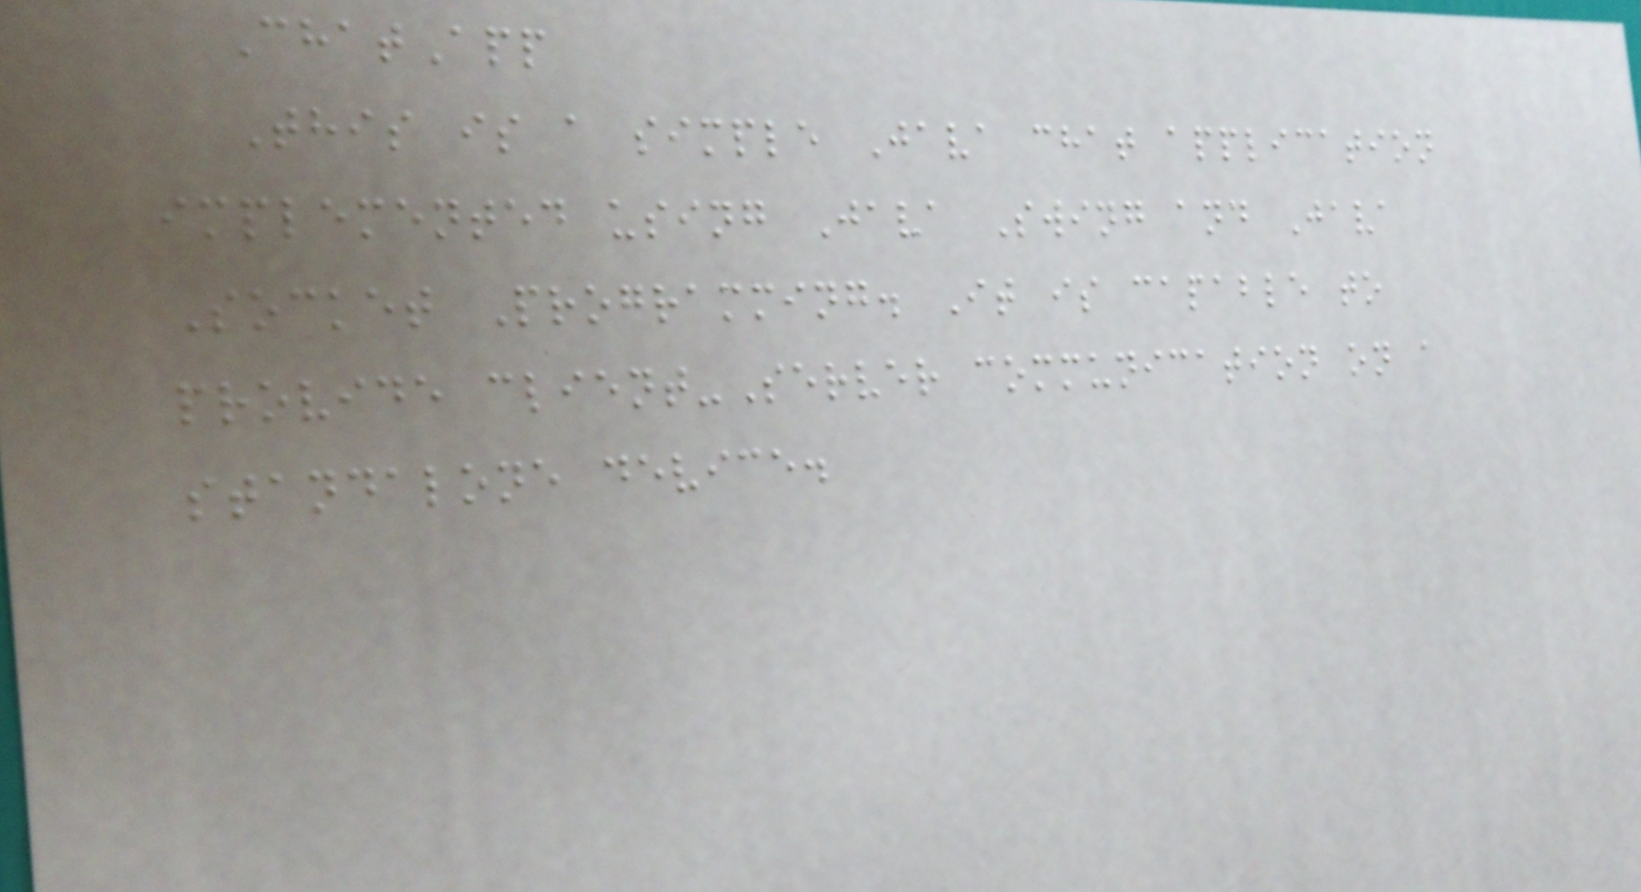ChatApp
This is a simple Java chat application
implemented using Java Swing and Java
Socket Programming. It is capable to
provide client-Server communication on a
standalone device.
